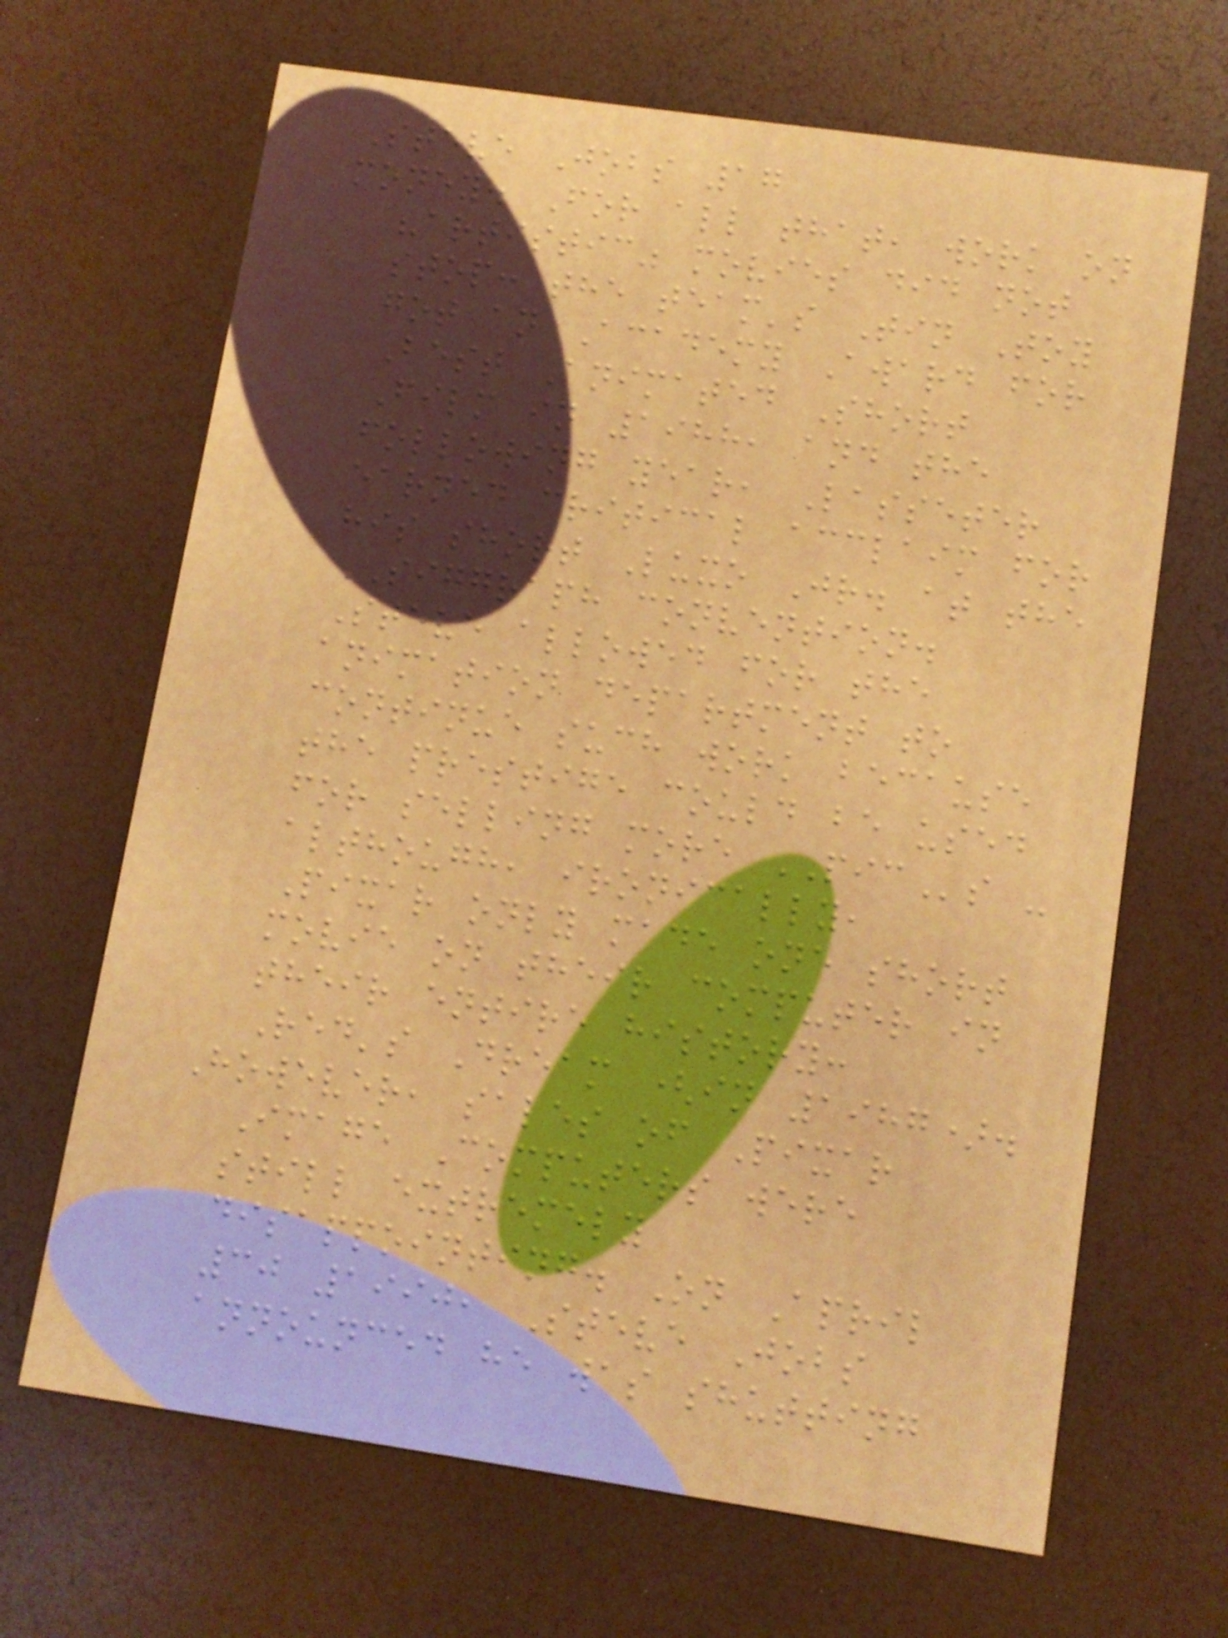Steve Jobs 17
money. For all that, work on
"artistic" movies did not
stop: the team's Tin Toy
got an Academy Award for
Best Animated Short
Film in 1988, and the
following year, Lasseter
earned critical acclaim for
his short Luxo Jr. at the
SIGGRAPH convention.
Steve allowed for the
animation department to
continue such work because
the prestige could be used
for selling more PICs -
although, ironically,
Pixar only made one short
movie on their computer in
their entire history:
Red's Dream (in 1987).
However, sales of Pixar
Image Computers were
still extremely
disappointing. On April
30 1990, Steve Jobs
announced he was shutting
